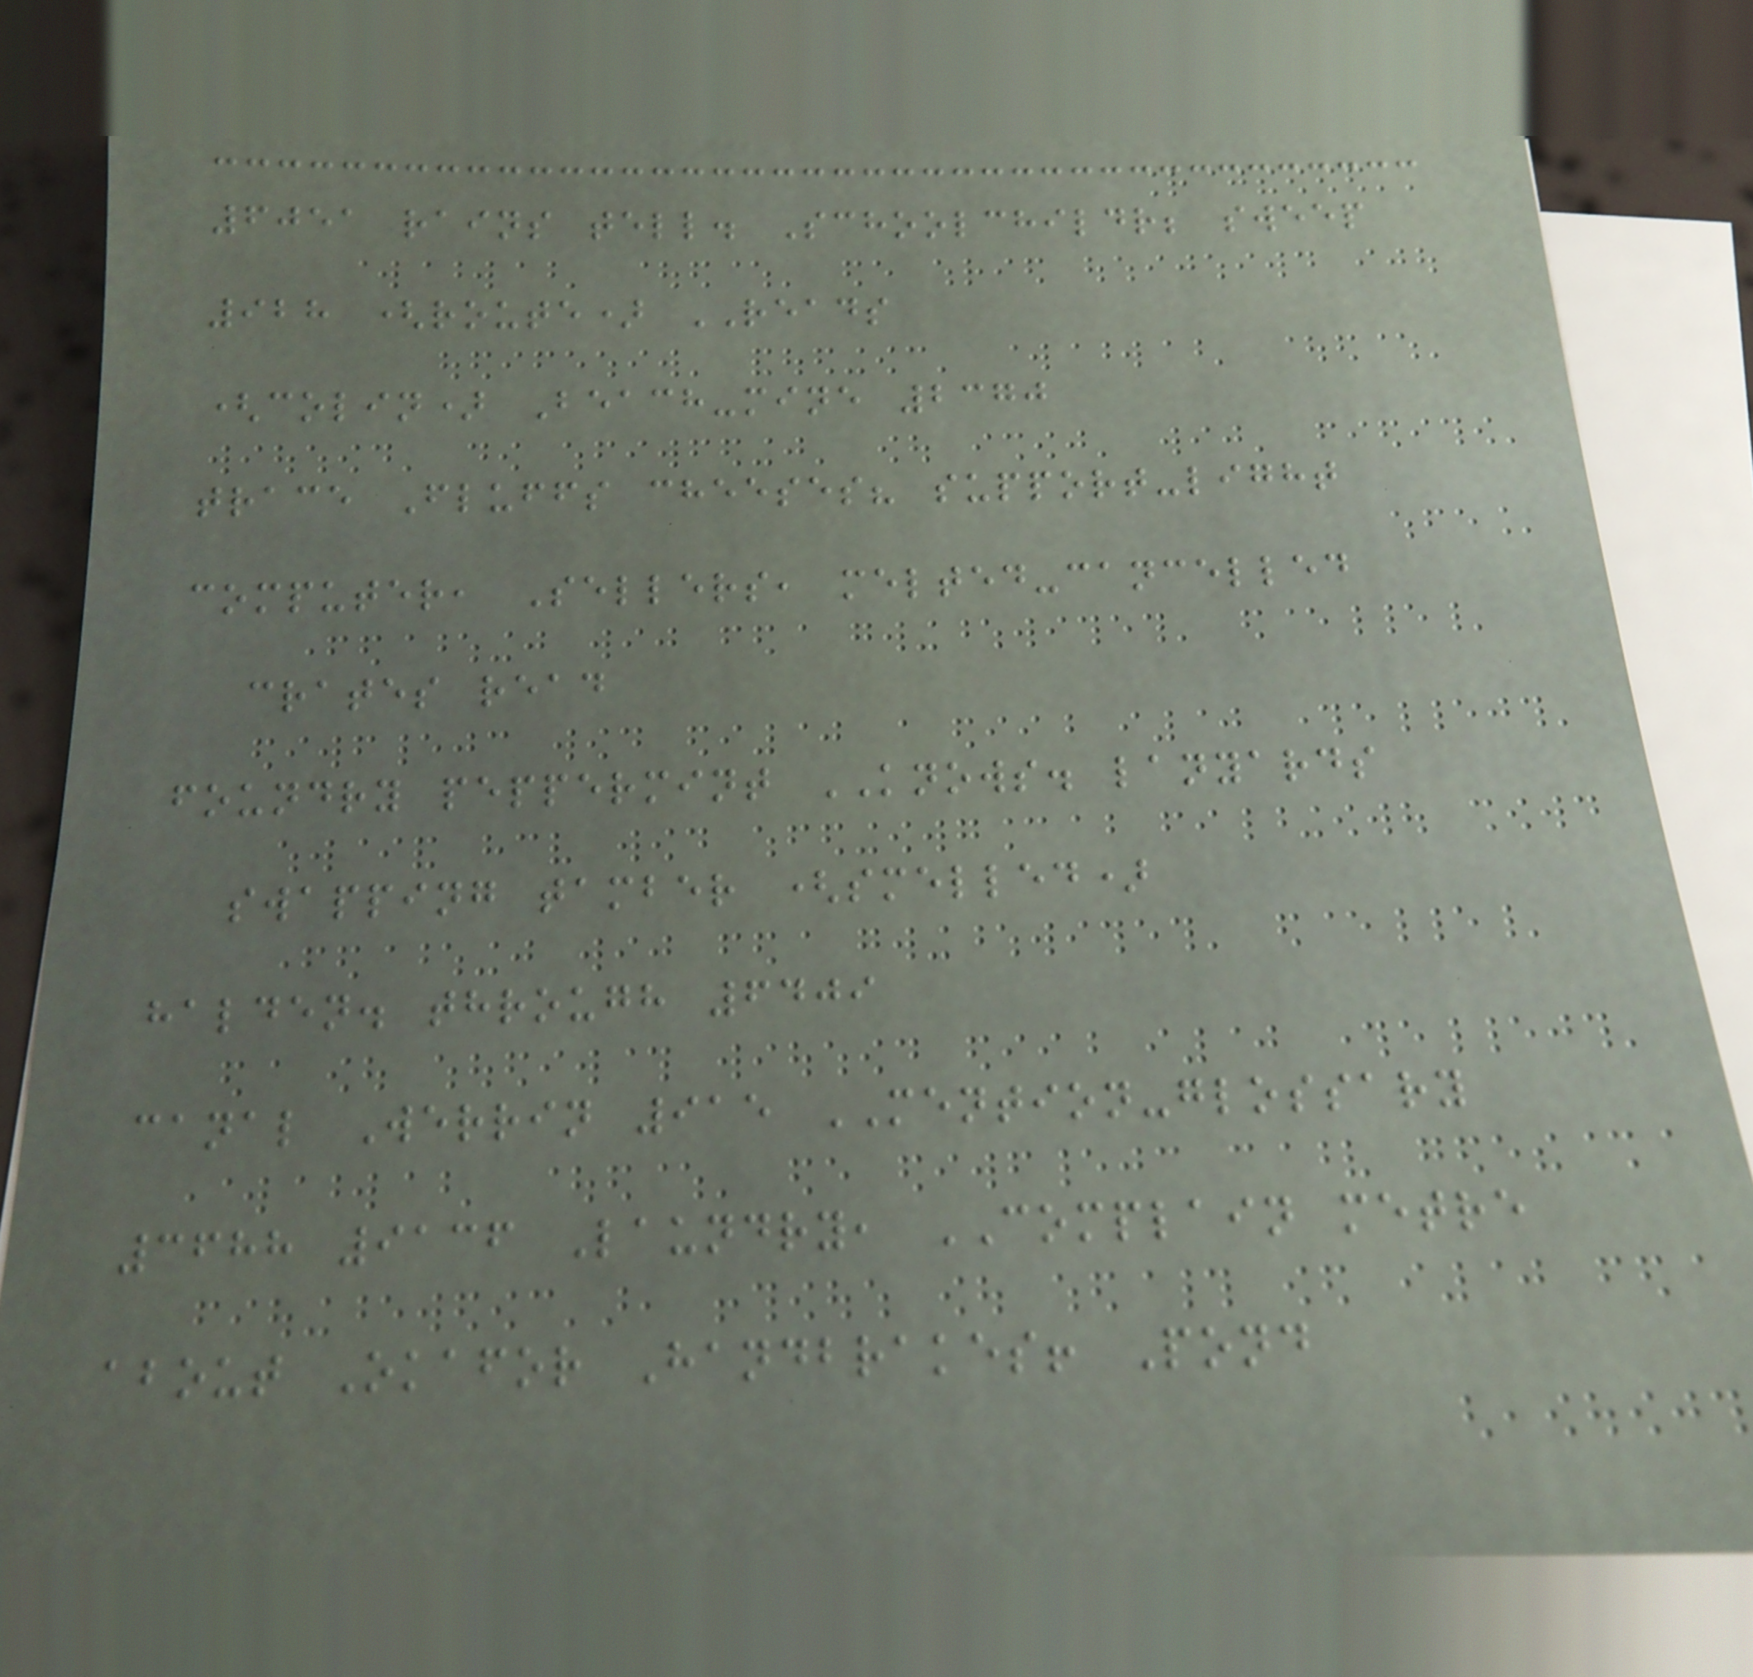6051 rains tell. Schoolchildr; sweep
928 (route) READS
(colin) Beach-mine 2370
trace Fluffs cheeses? support-light
computer, Sellers, melted-cancelled
crates read
foundry peppermint KNOWS. lanyards
swapping tamber (smelled)
halden. through 6409
canal Werrin 915 MENTION-glossary
3688 9136 Laundry, COMPLAIN metre
about Okafor Handbrakes! Pond
